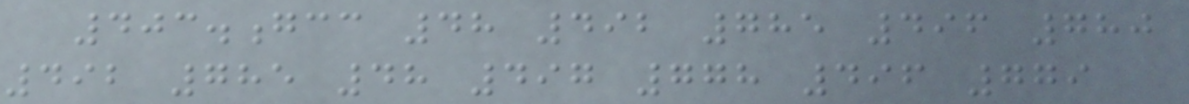403.gcc 48 492 785 496 780
492 785 48 497 778 496 779
